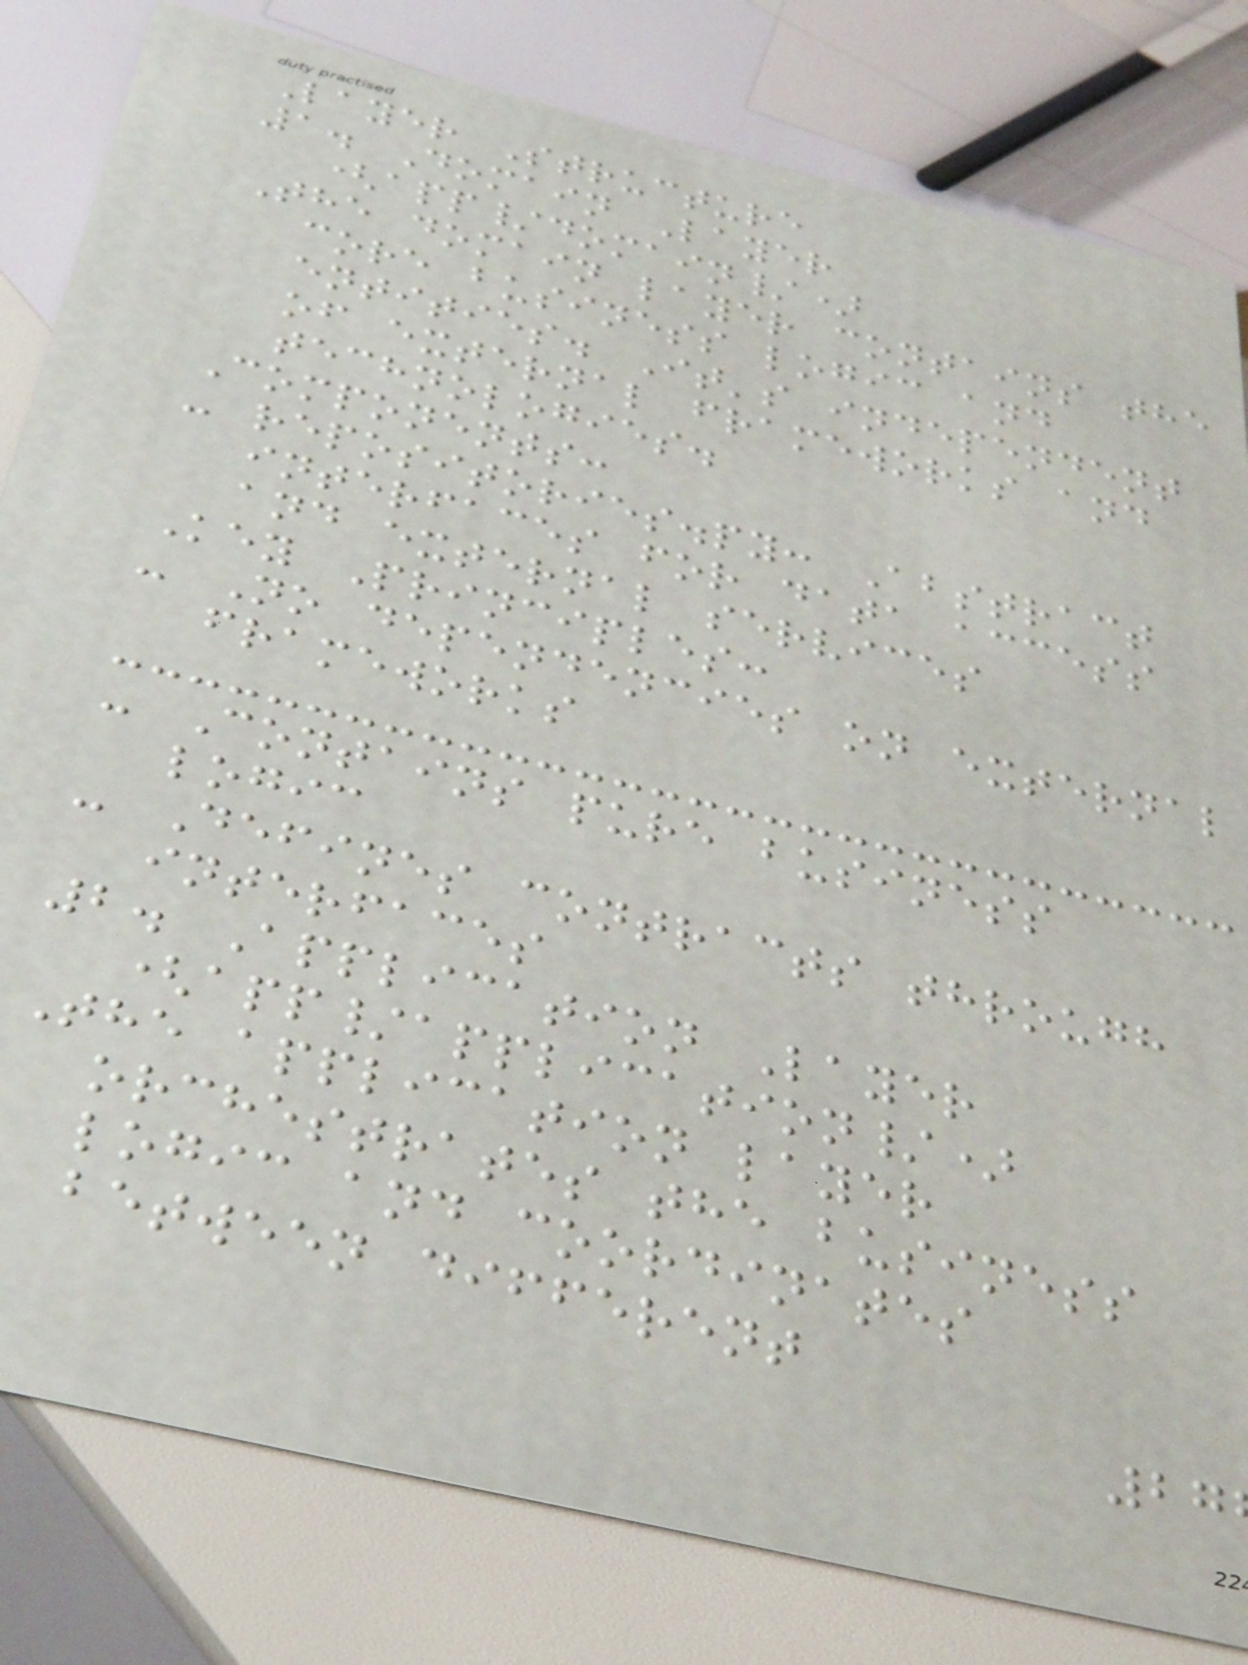Layer Structure
1. Domain Layer
(app/domain/)
The domain layer contains the
core business logic and
entities. It's independent
of external frameworks and
technologies.
Components:
- repositories.py: Abstract
interfaces for data access
and external services
Key Principles:
- No dependencies on external
frameworks
- Contains pure business
logic
- Defines contracts through
interfaces
2. Application Layer
(app/application/)
The application layer
orchestrates the business
logic and coordinates
between different
